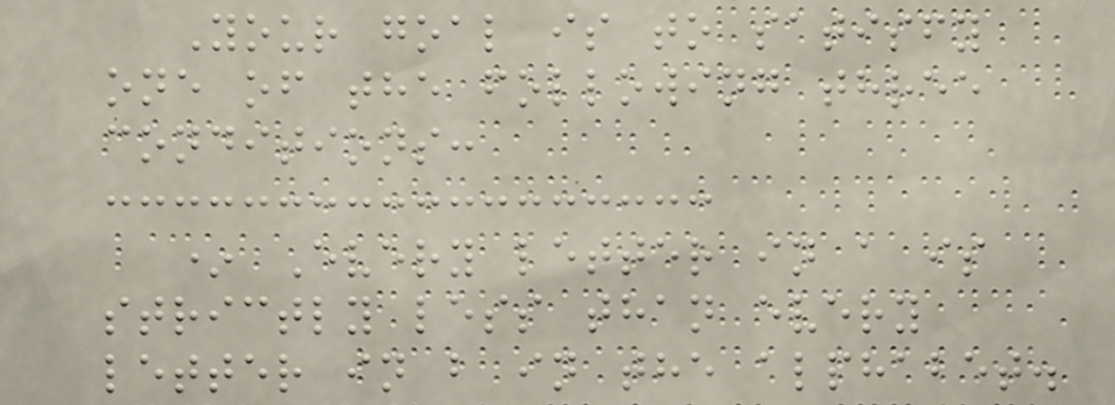Your goal is to satisfy
one of the following three
conditions:
* Every letter in a is
strictly less than every
letter in b in the alphabet.
